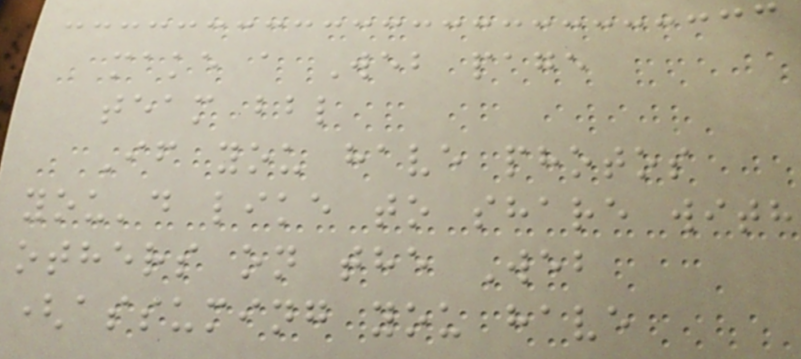make a Web page
team bbl
If you have photos
you'd like to share with
others on the Web
(assuming you have
